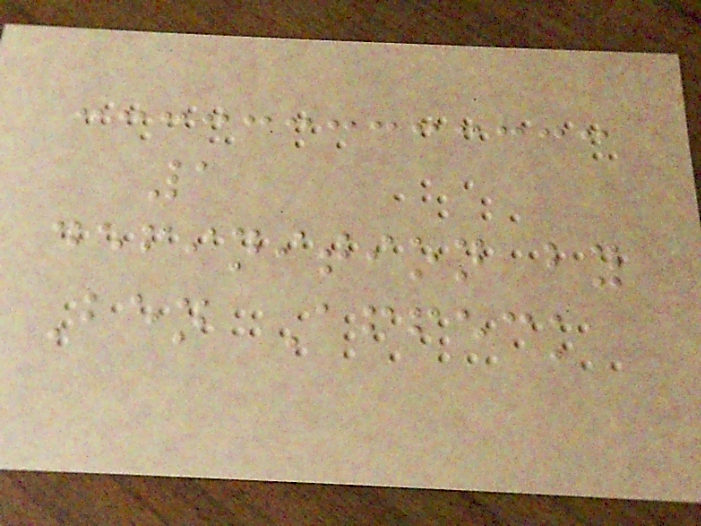1
definition by
Ben Affeck
